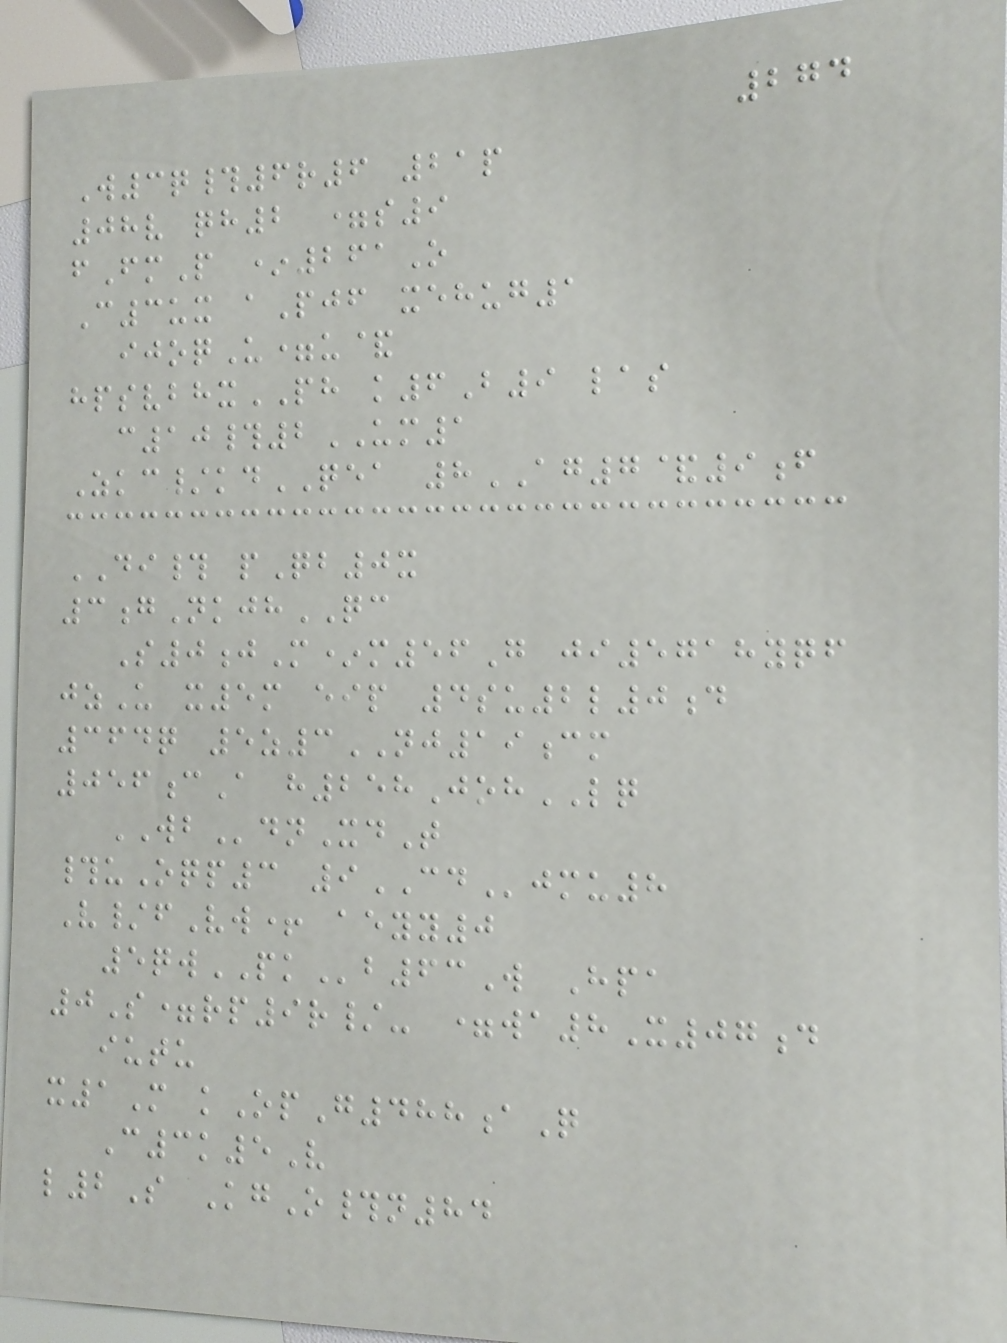274
W3q#6r6 21p
08v qh2 =s9
fFmP *261O
C3ux aPjf xehug1
ijoqU=u&
hpsvbhxPH k6B9 las
c10#2UM1
Zkc/kdQEA 8AG7&9f
DI# pQb0x
3gNkjhQC
S0jM*m56G ji5718yqf
jzU x5m eip 4su2l0d
364q 5z3NJ19cm
056cA h258JohLQ
WBdnXdT
#uOqp3 9CDjmu8
V/fVw+ aeyy0
5qwPKb63W Hpa
0S=rp9r/- =wa8X07d
iutu
x1M kOpG488aQ
C3k5V
l2S KgO#n84
